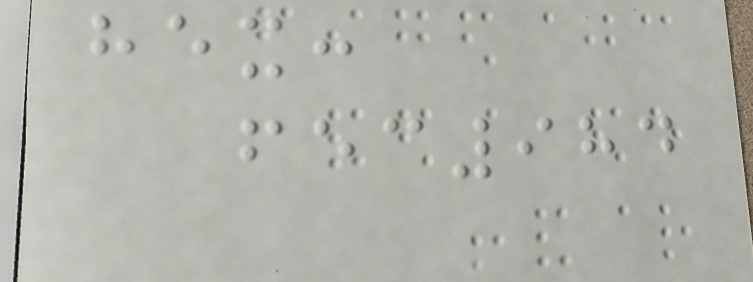hex:
fec984
